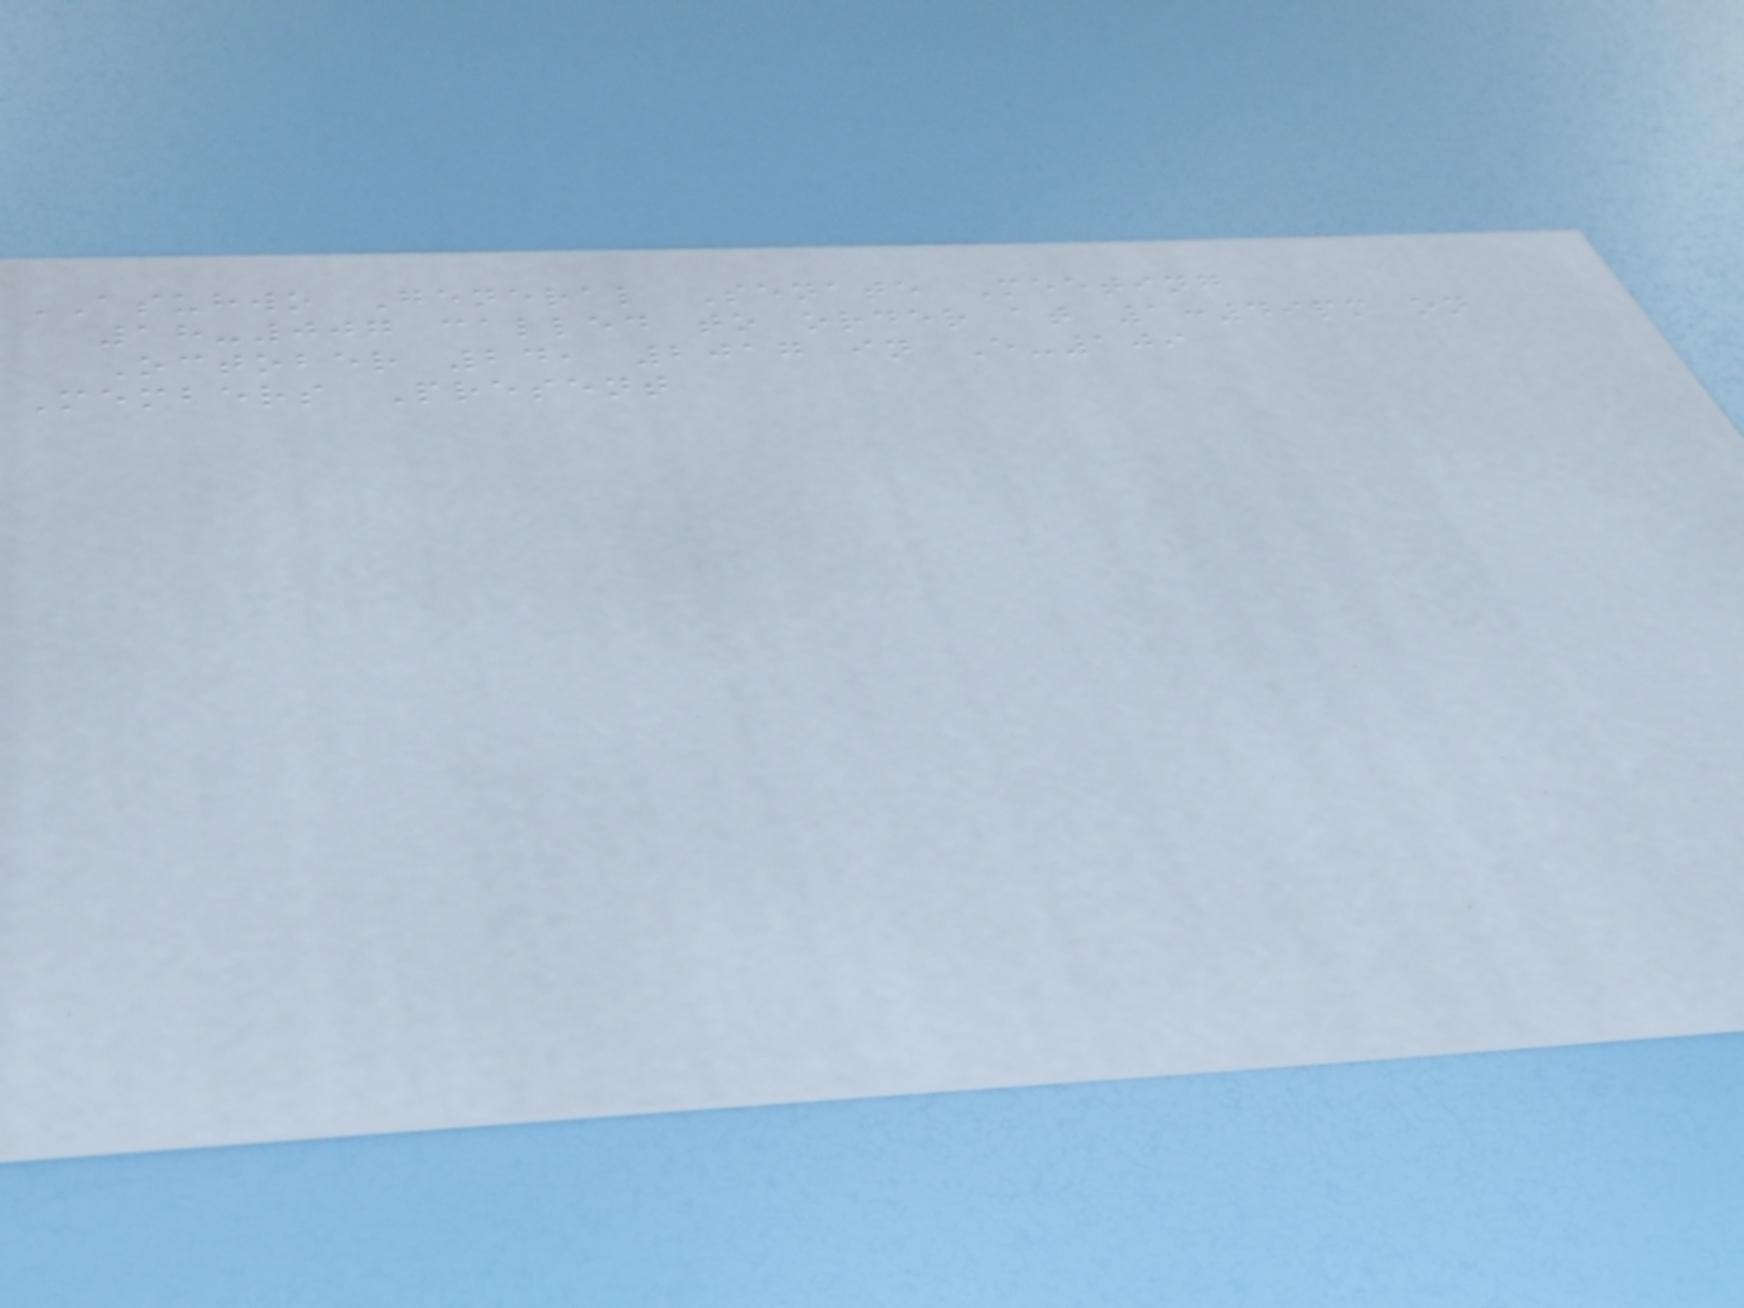ASUHWO General Senate Meeting
18-007 called to order at 1:49pm on
October 24, 2017 in E-109
Members Present
